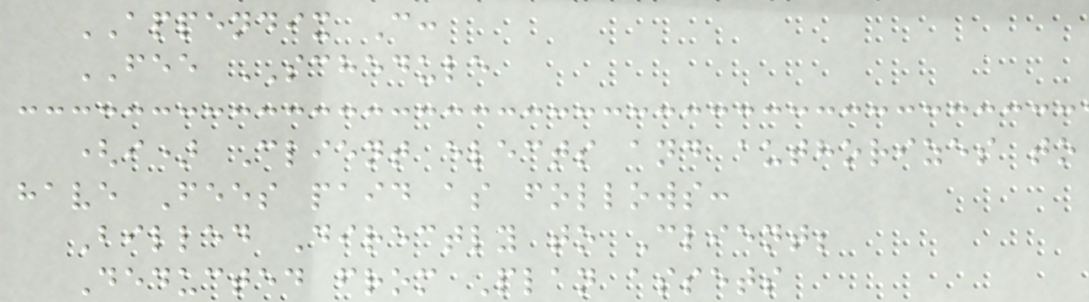APPENDIX C:
FEE SCHEDULE
(i) Client elects and authorizes to
have Fees paid as follows:
Billed Directly to Client;
Deducted from Plan assets
